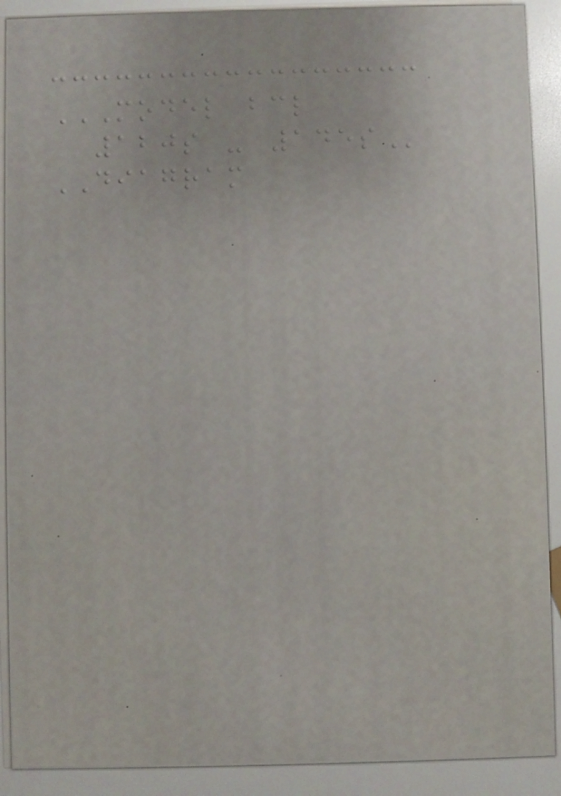MODEL BCL
120S - 145S
DIAGRAM
